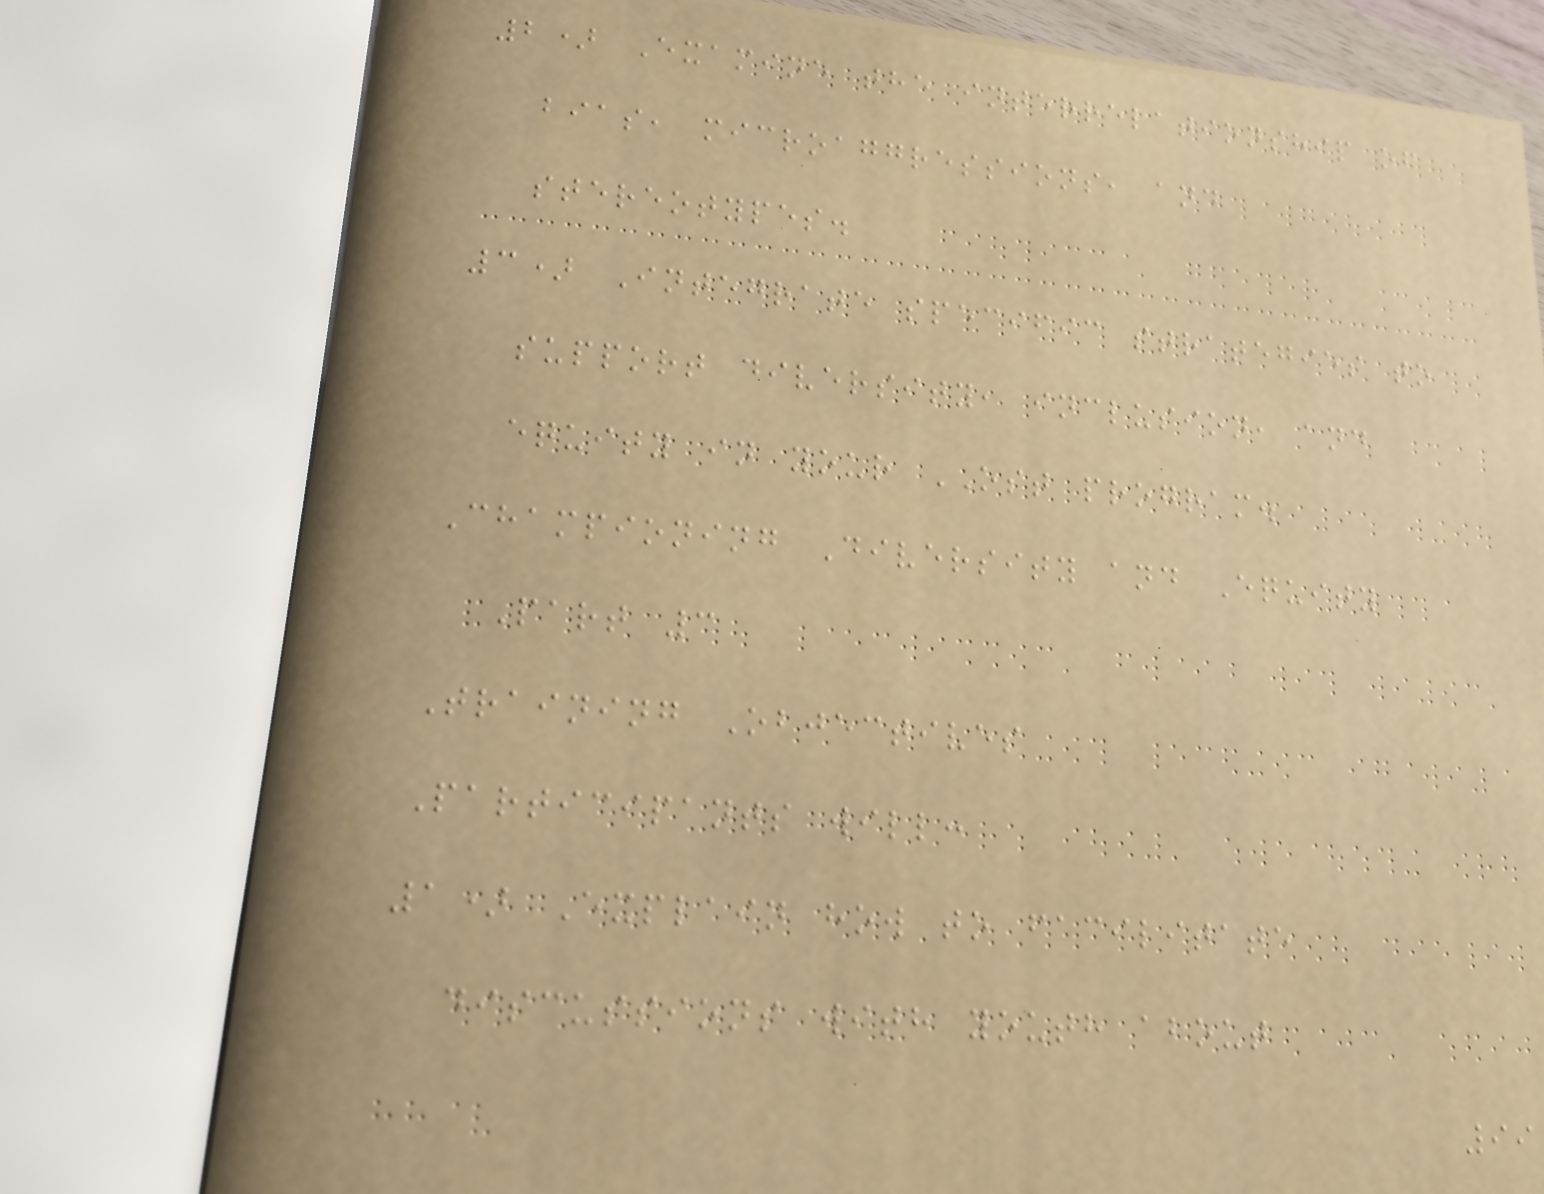2) Examine the interrelationship of
bias, microaggressions, and
stereotypes.
3) Integrate specific strategies to
support diversity, inclusion, and
equity in your OST program.
Championing Diversity and Equity
Part 3
Training Objectives
Participants will:
1) Explain how to facilitate
discussions with youth about
99
